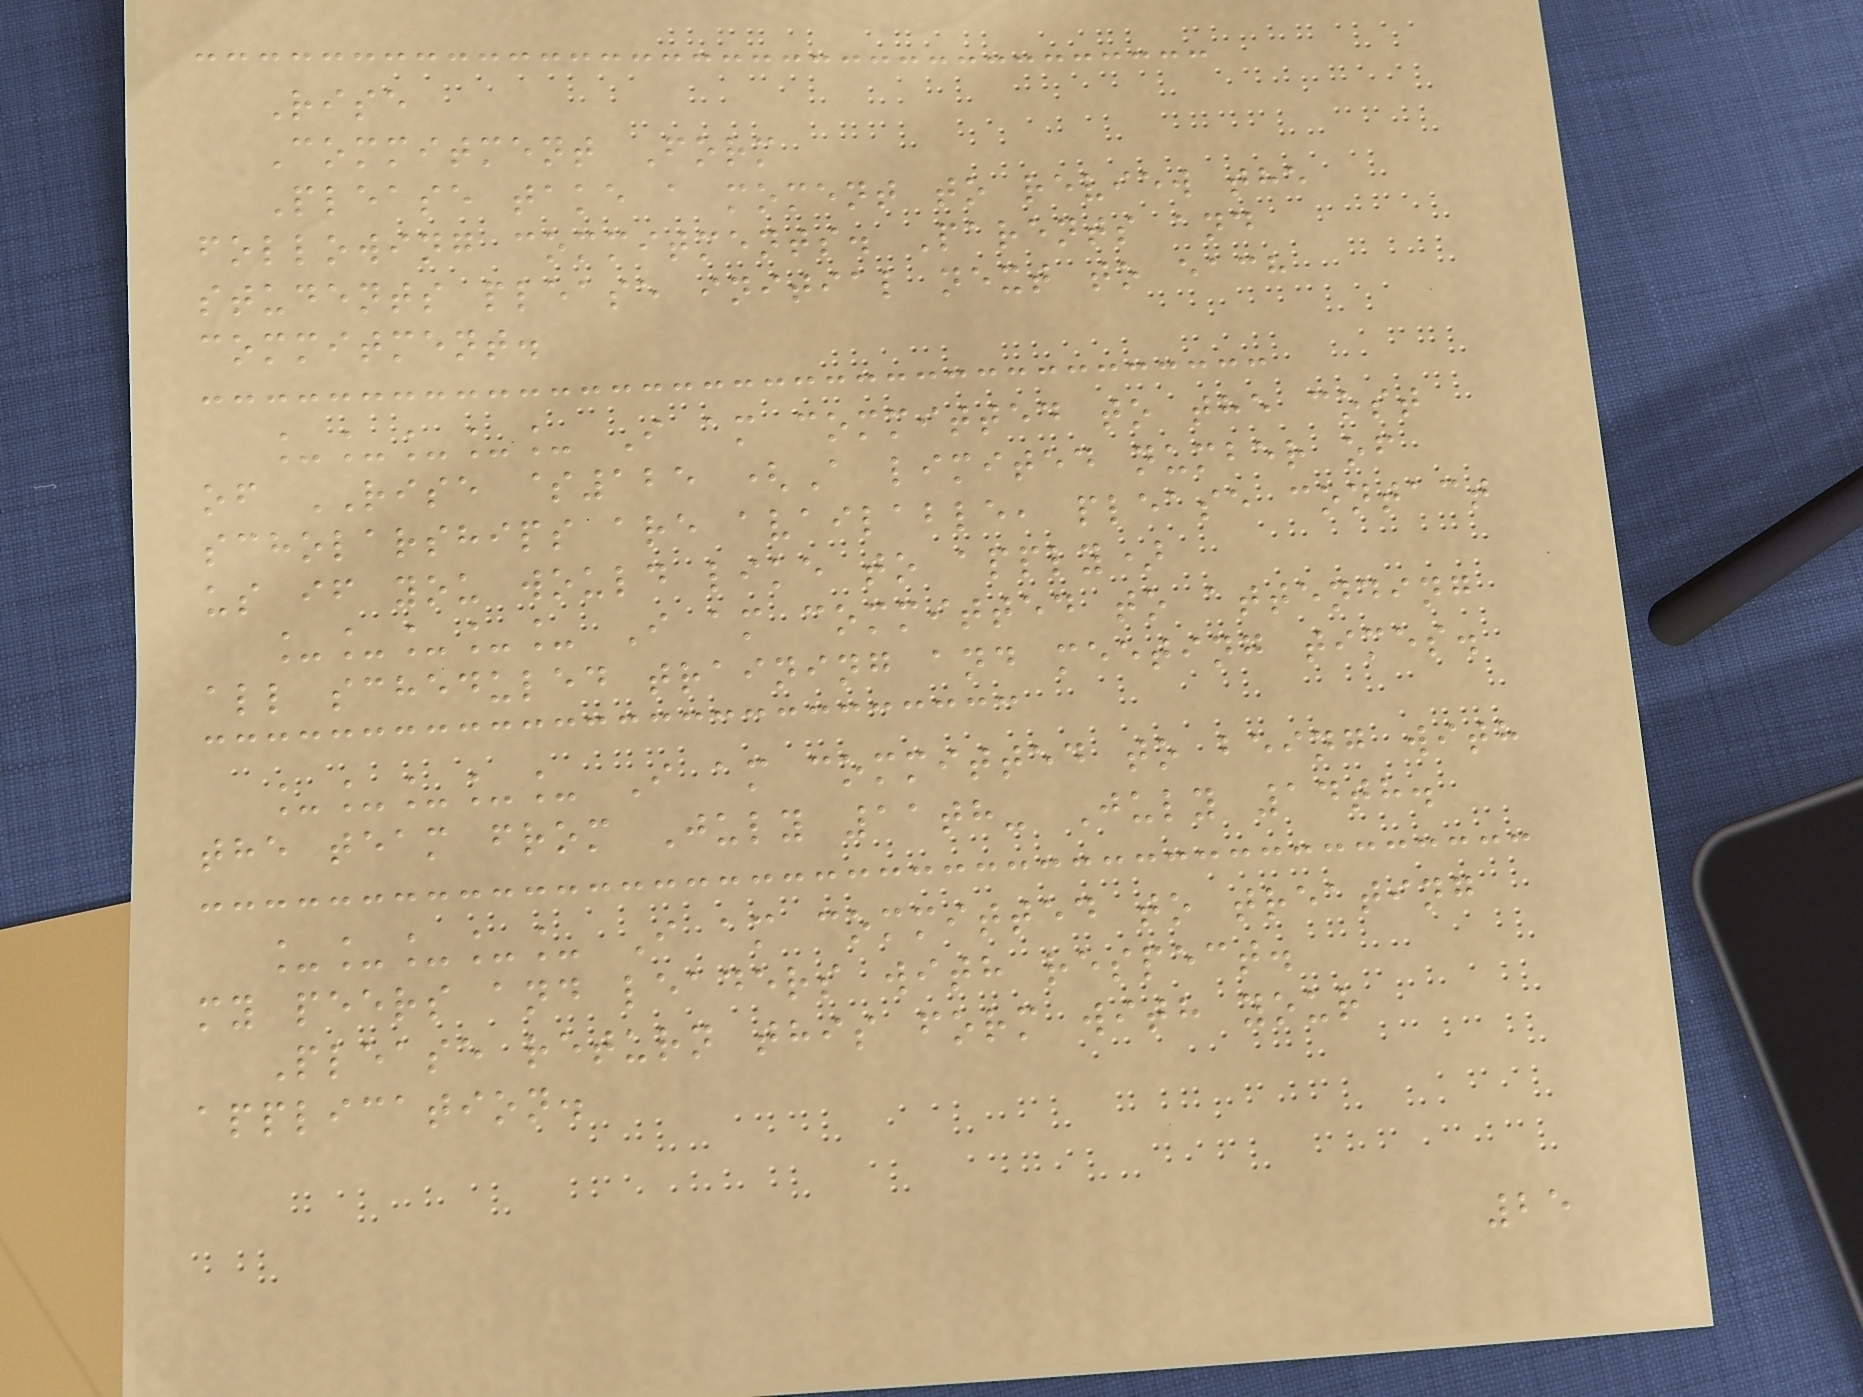Rise
Commitment Form
Please take a moment to review the
following commitments. Parents and
students please initial next to each
commitment.
_____ I am committed to the cost
of RISE $125 (A limited number of
scholarships are available, please contact
us if you would like to apply)
_____ I am committed to attending
all scheduled training and meeting times.
_____ I am committed to being with
the team from July 11th- July 14th.
_____ I am committed to treating
my peers and leaders with respect.
Please return this form with your
application.
25
